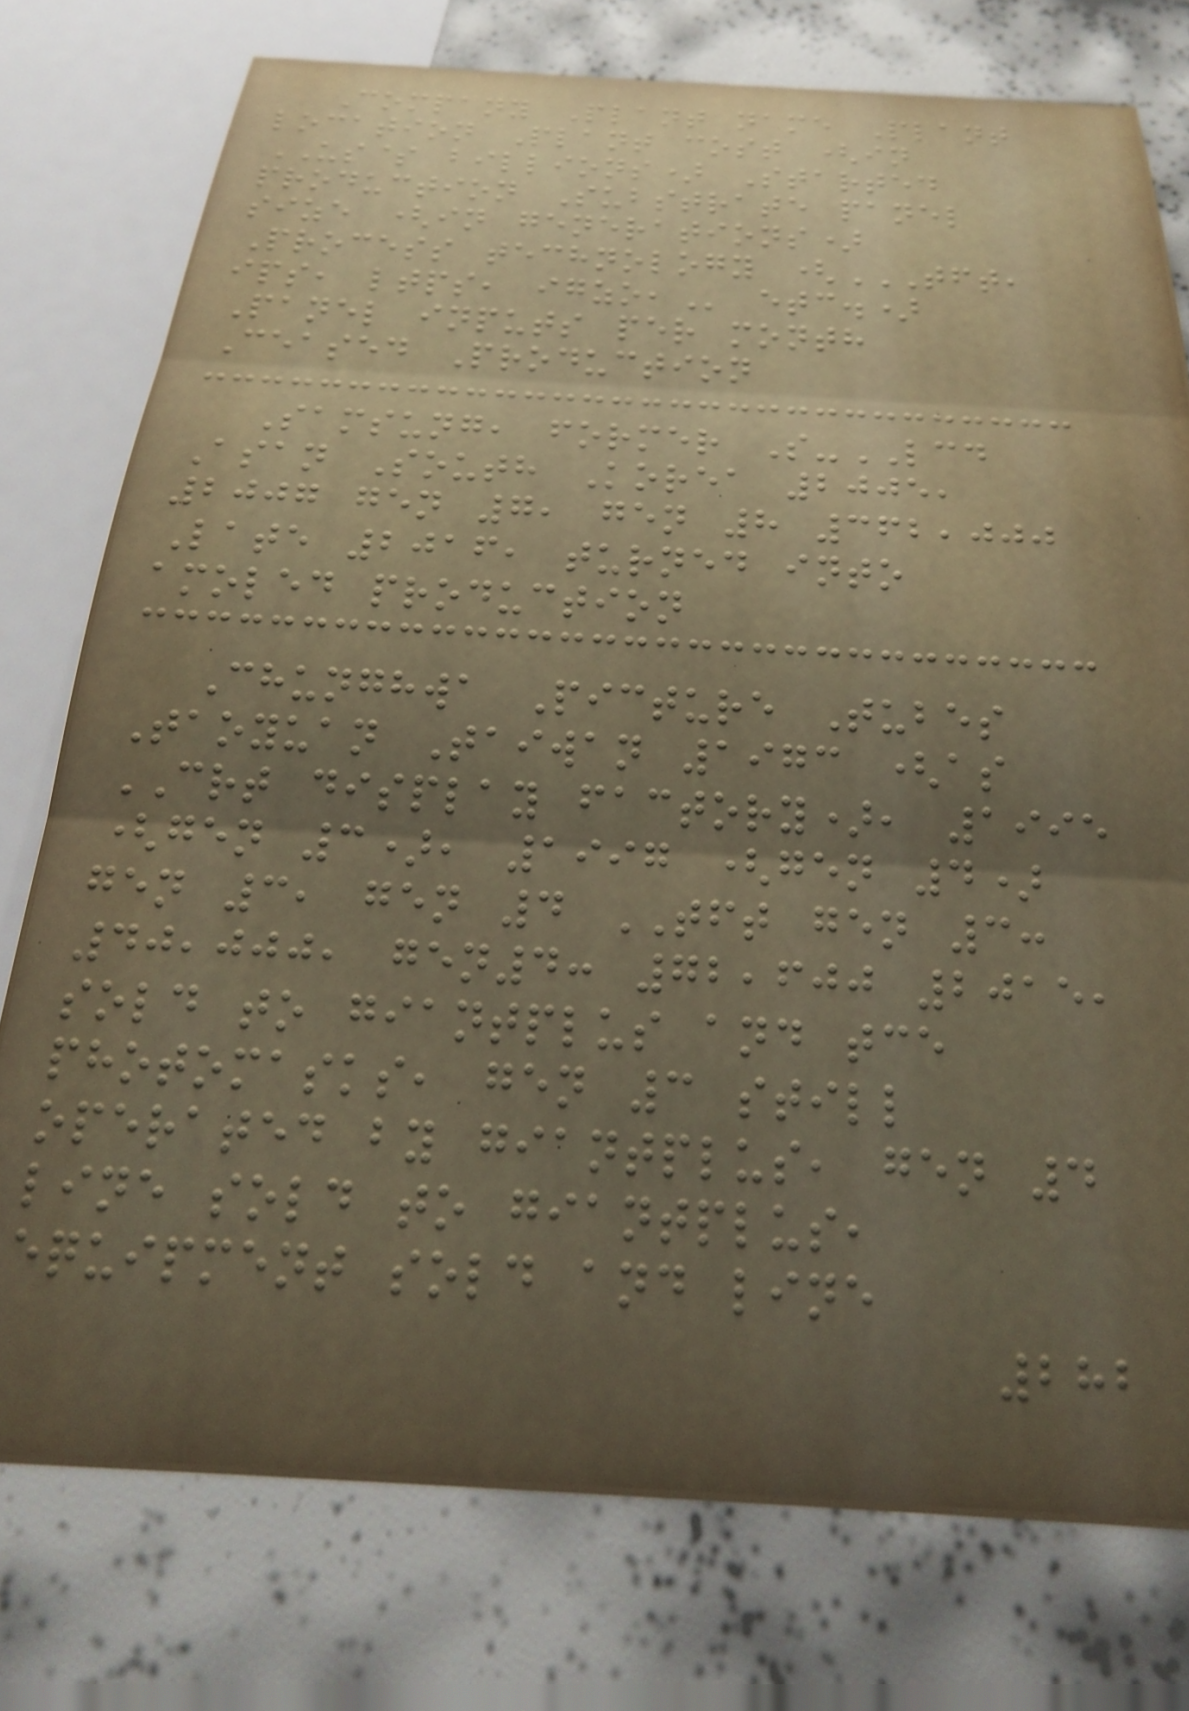Company Plant name Plant
location Plant cost (in
US$ billions) Started
production Substrate panel
size (in generations)
Process technology (TFT,
IPS, LTPS, IGZO, etc.)
Panel inputs per month
Ceased Production
Samsung, former S-LCD
Asan South Korea 2005,
2007 gen 7, gen 8 362,000
Late 2016, turned into
amoled production
Chunghwa Picture Tubes
Taoyuan Taiwan 1973 (as
CRT display factory), 1995
(gen 3), 1997 (gen 4)
gen 3, gen 4 TFT gen 3:
40,000, gen4: 72,600 2015,
sold to giantplus and tce
photomasks, gen 3 still
operated by giantplus, gen 4
line sold to giantplus,
equipment sold and line
282
